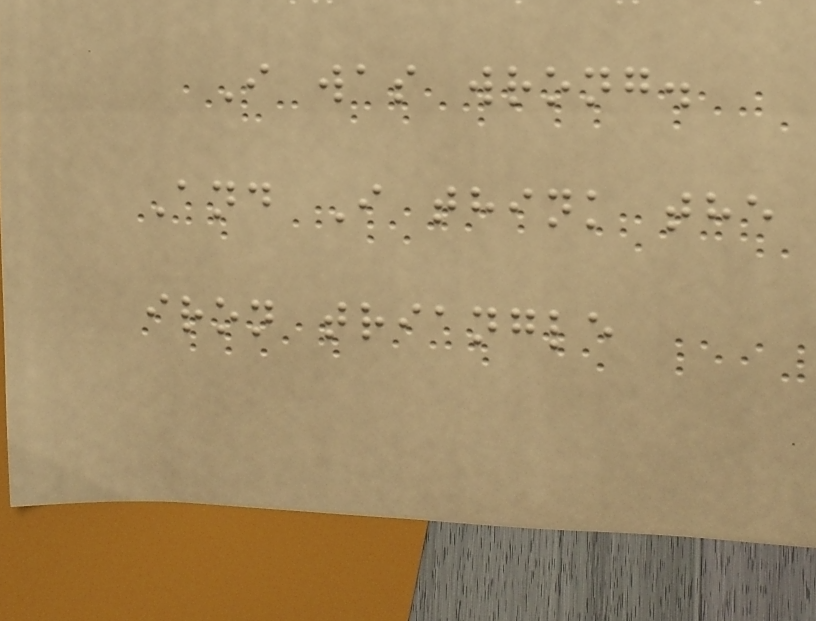I was wrong.
And I think the
iron triangle
